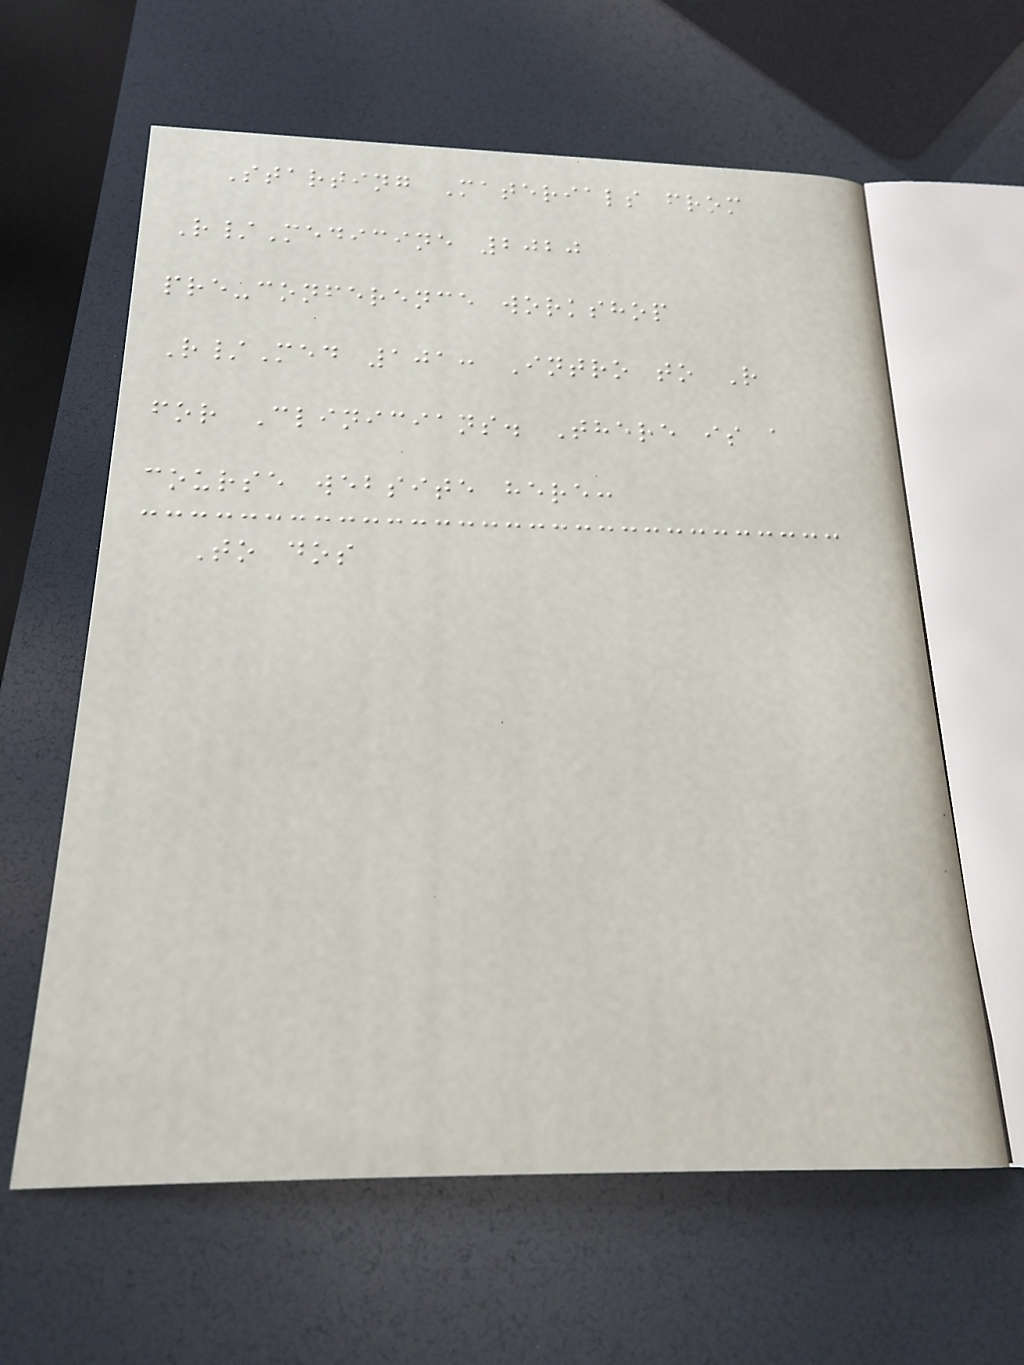Starting Materials from
R/Medicine 2020
pre-conference workshop
R/Med 101: Intro to R
for Clinicians. There is a
course website here:
To dos
